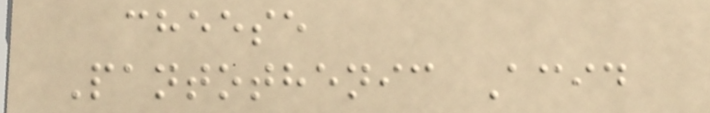cheese
Pantothenic Acid
